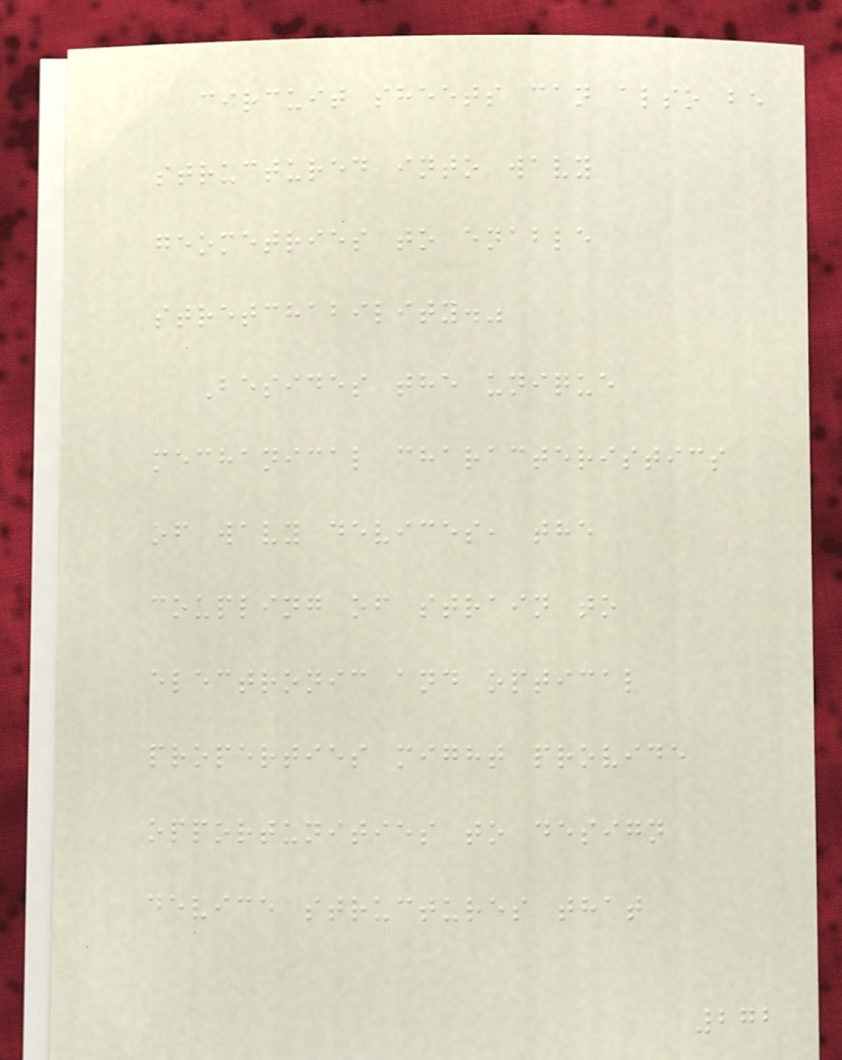circuit sheets can also be
structured into wavy
geometries to enable
stretchability."
Besides the unique
mechanical characteristics
of wavy devices, the
coupling of strain to
electronic and optical
properties might provide
opportunities to design
device structures that
272
